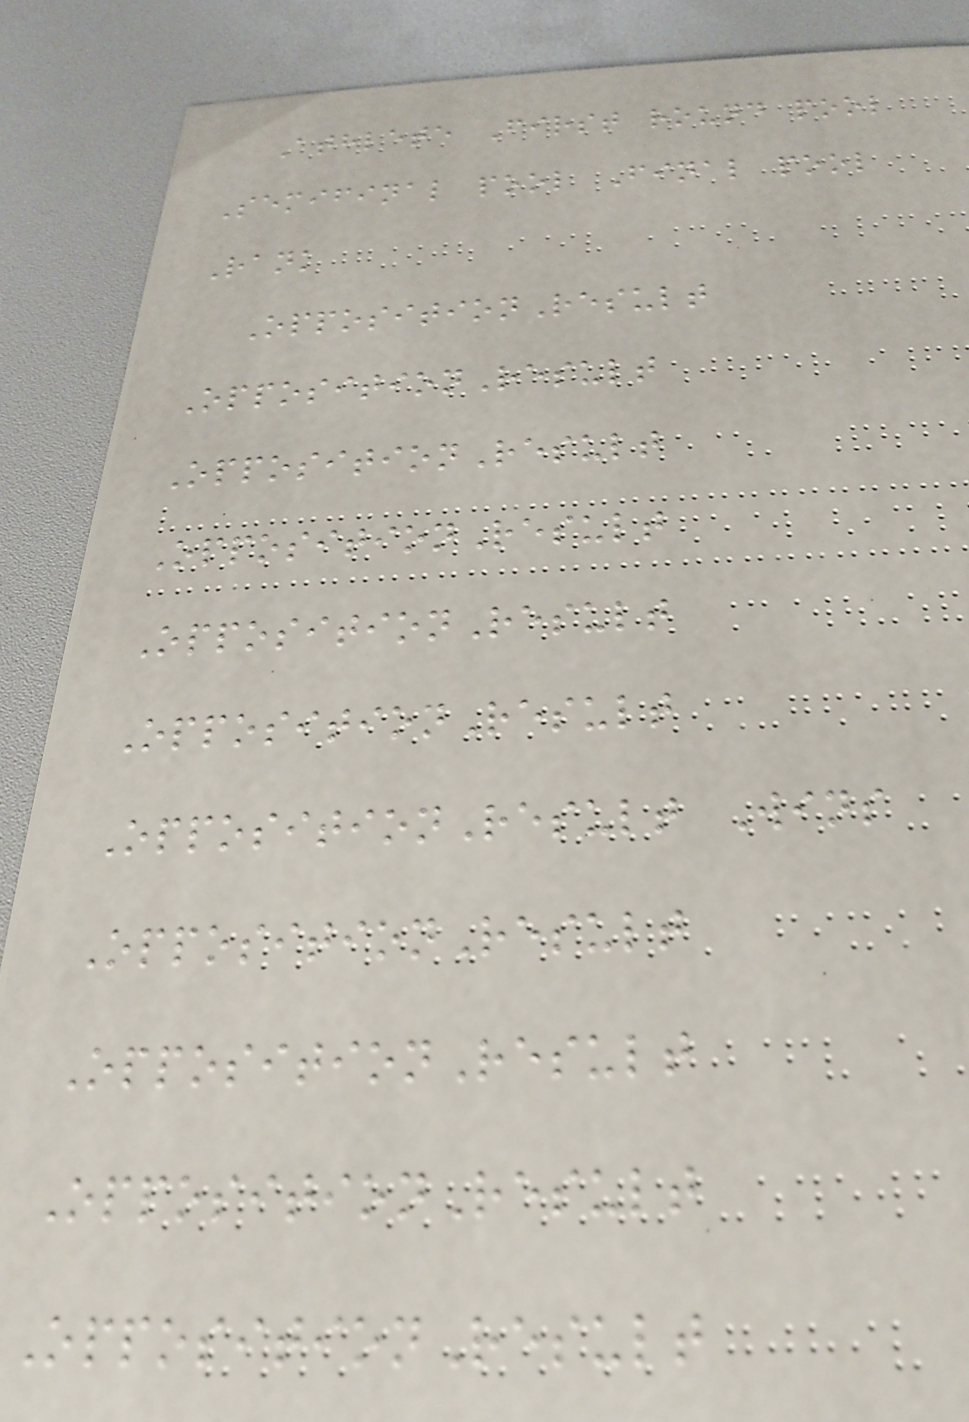Athlete First round pool
Semifinal pool Final pool
Rank
OppositionResult
OppositionResult
OppositionResult
OppositionResult
OppositionResult
OppositionResult
OppositionResult Wins
OppositionResult
OppositionResult
OppositionResult
OppositionResult
